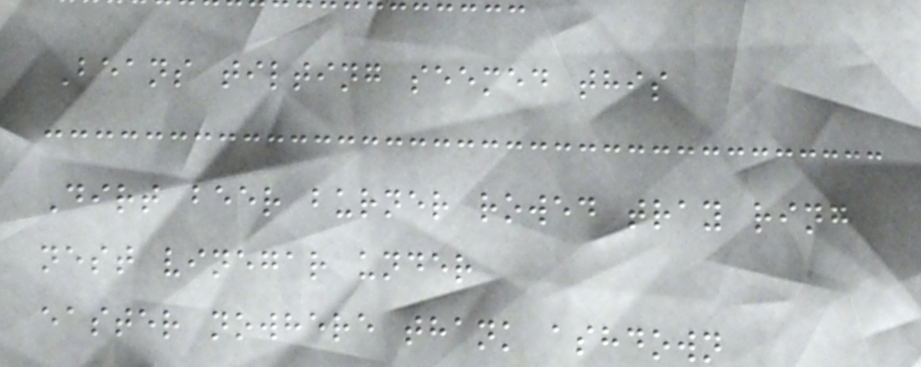Beans tilting seemed this
Dirt beer burner rowed tray ring
nest vinegar under
easter nowhere thank ashdown
